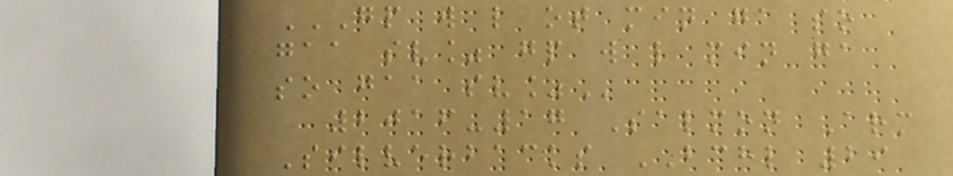GP W L OT MIN GA SO
GAA SV% GP W L MIN GA
SO GAA SV%
2016-17 Salmon Arm
Silverbacks BCHL 29
